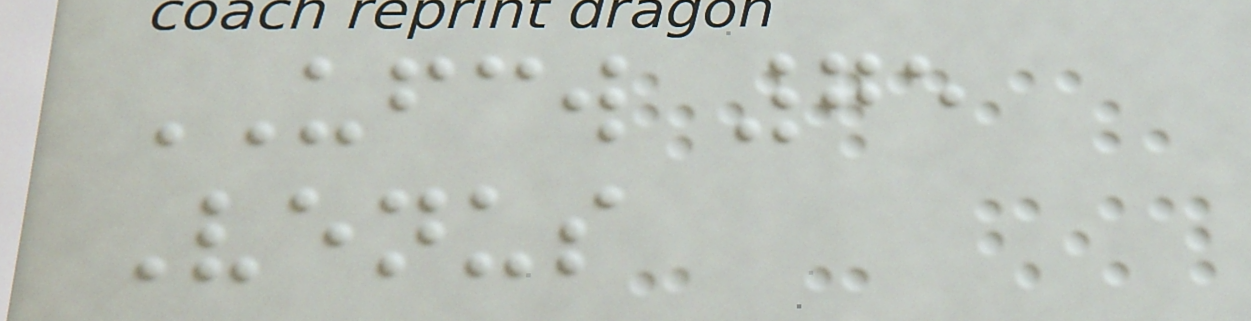UFCW 75
Venus
